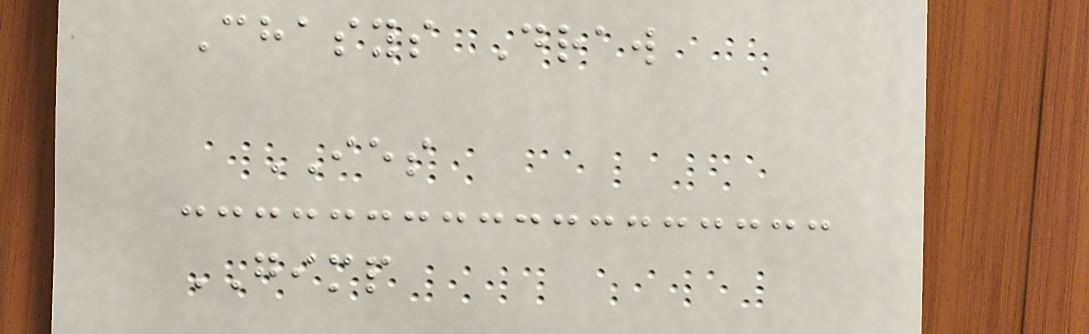Chasys Draw
IES
GIMP
